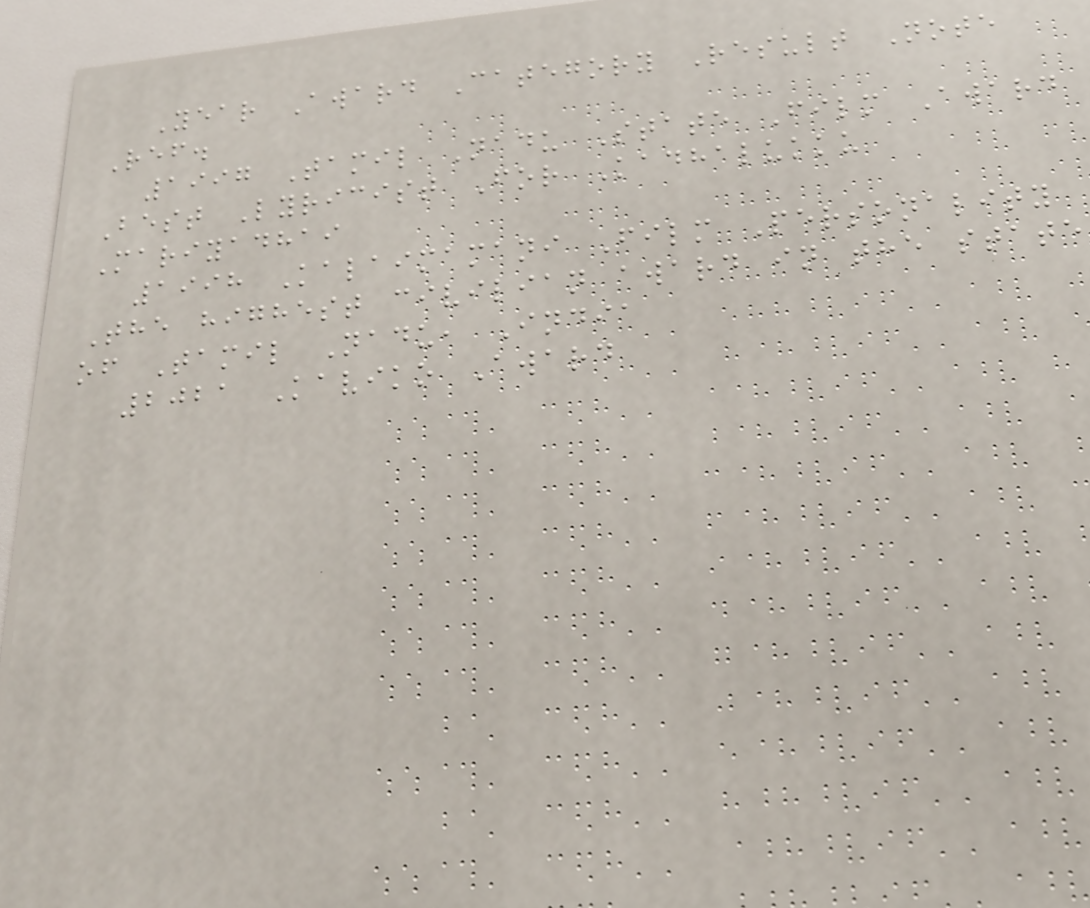Year Award Category Result Note
Ref.
1997 Tamil Nadu State Film Award
Best Lyricist For Kadhalukku
Mariyadhai
1998 Kalaimamani Film Personality
The highest civilian award in the state
of Tamil Nadu, India
2021 Kaviko Award
